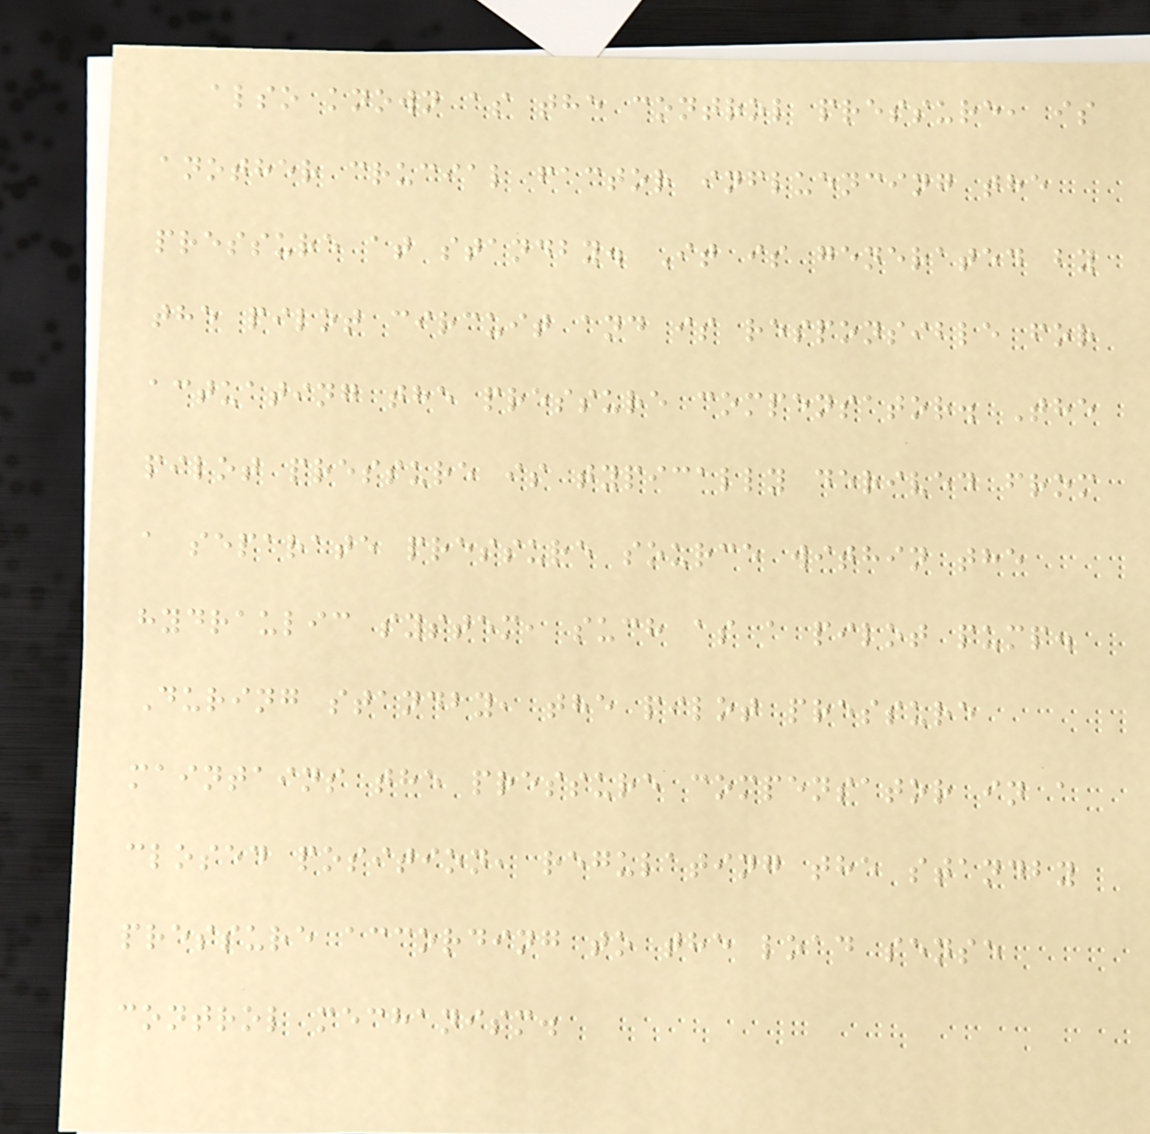also known as the control pressure, is
another crucial factor influencing the
pressure at standby. It is generated by
the pilot circuit and is responsible for
actuating the pressure compensator. The
pilot pressure is typically derived from
a separate pressure source within the
hydraulic system, such as a pilot pump.
During standby, the pilot pressure
maintains the pressure compensator in a
closed position, regulating the standby
pressure according to the load sense
control mechanism.
